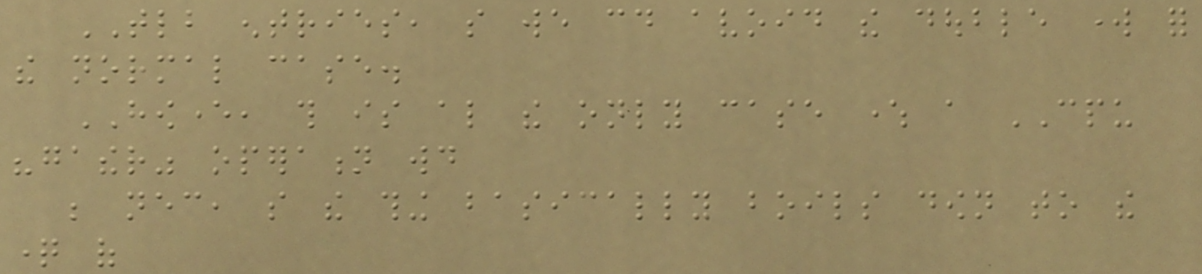TLB entries, so we could avoid the double work for
the normal case.
HOWEVER, this is also the only case where a CPU
"gather" operation would
be necessary, so the thing basically boils down to the
question of
